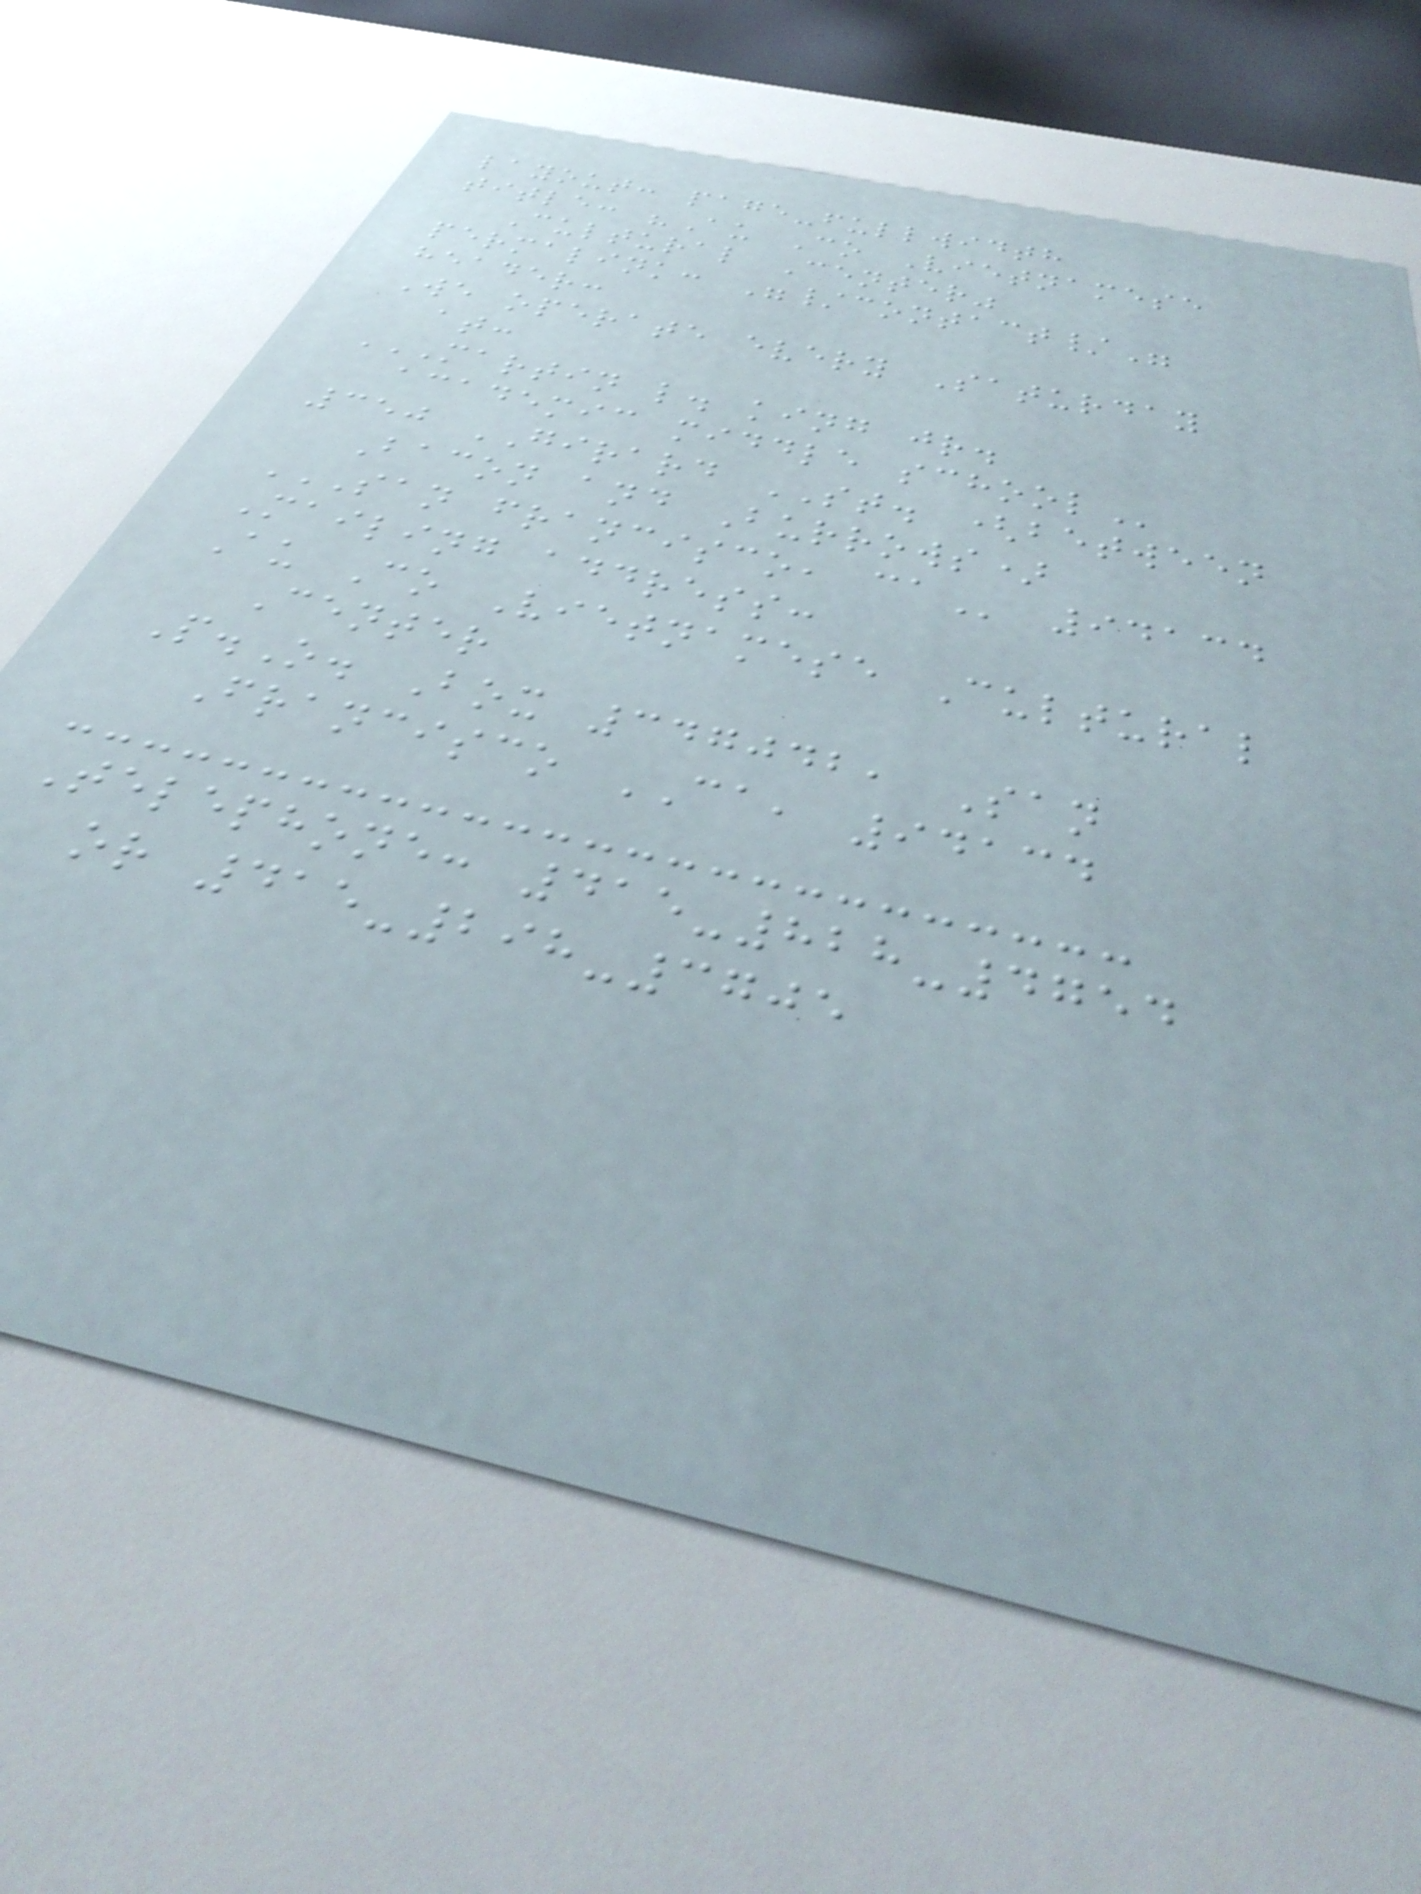layout: page-fullwidth
title: "Au Co Vietnamese
Cultural Center"
permalink: "/contact/"
header:
We operate every Saturday
at:
MARTIN L. KING JR.
ACADEMIC MIDDLE SCHOOL
350 GIRARD ST. (between
Bacon and Burrows)
SAN FRANCISCO, CA 94134
Mailing address:
Au Co Vietnamese Cultural
Center
P.O. Box 347042, San
Francisco CA, 94134
Telephone: 415-828-4754
or 415-298-3705
